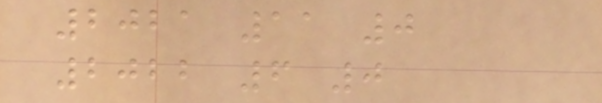2021 11 0
2022 6 0
